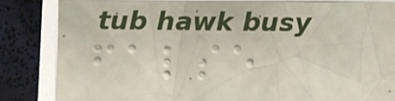false
